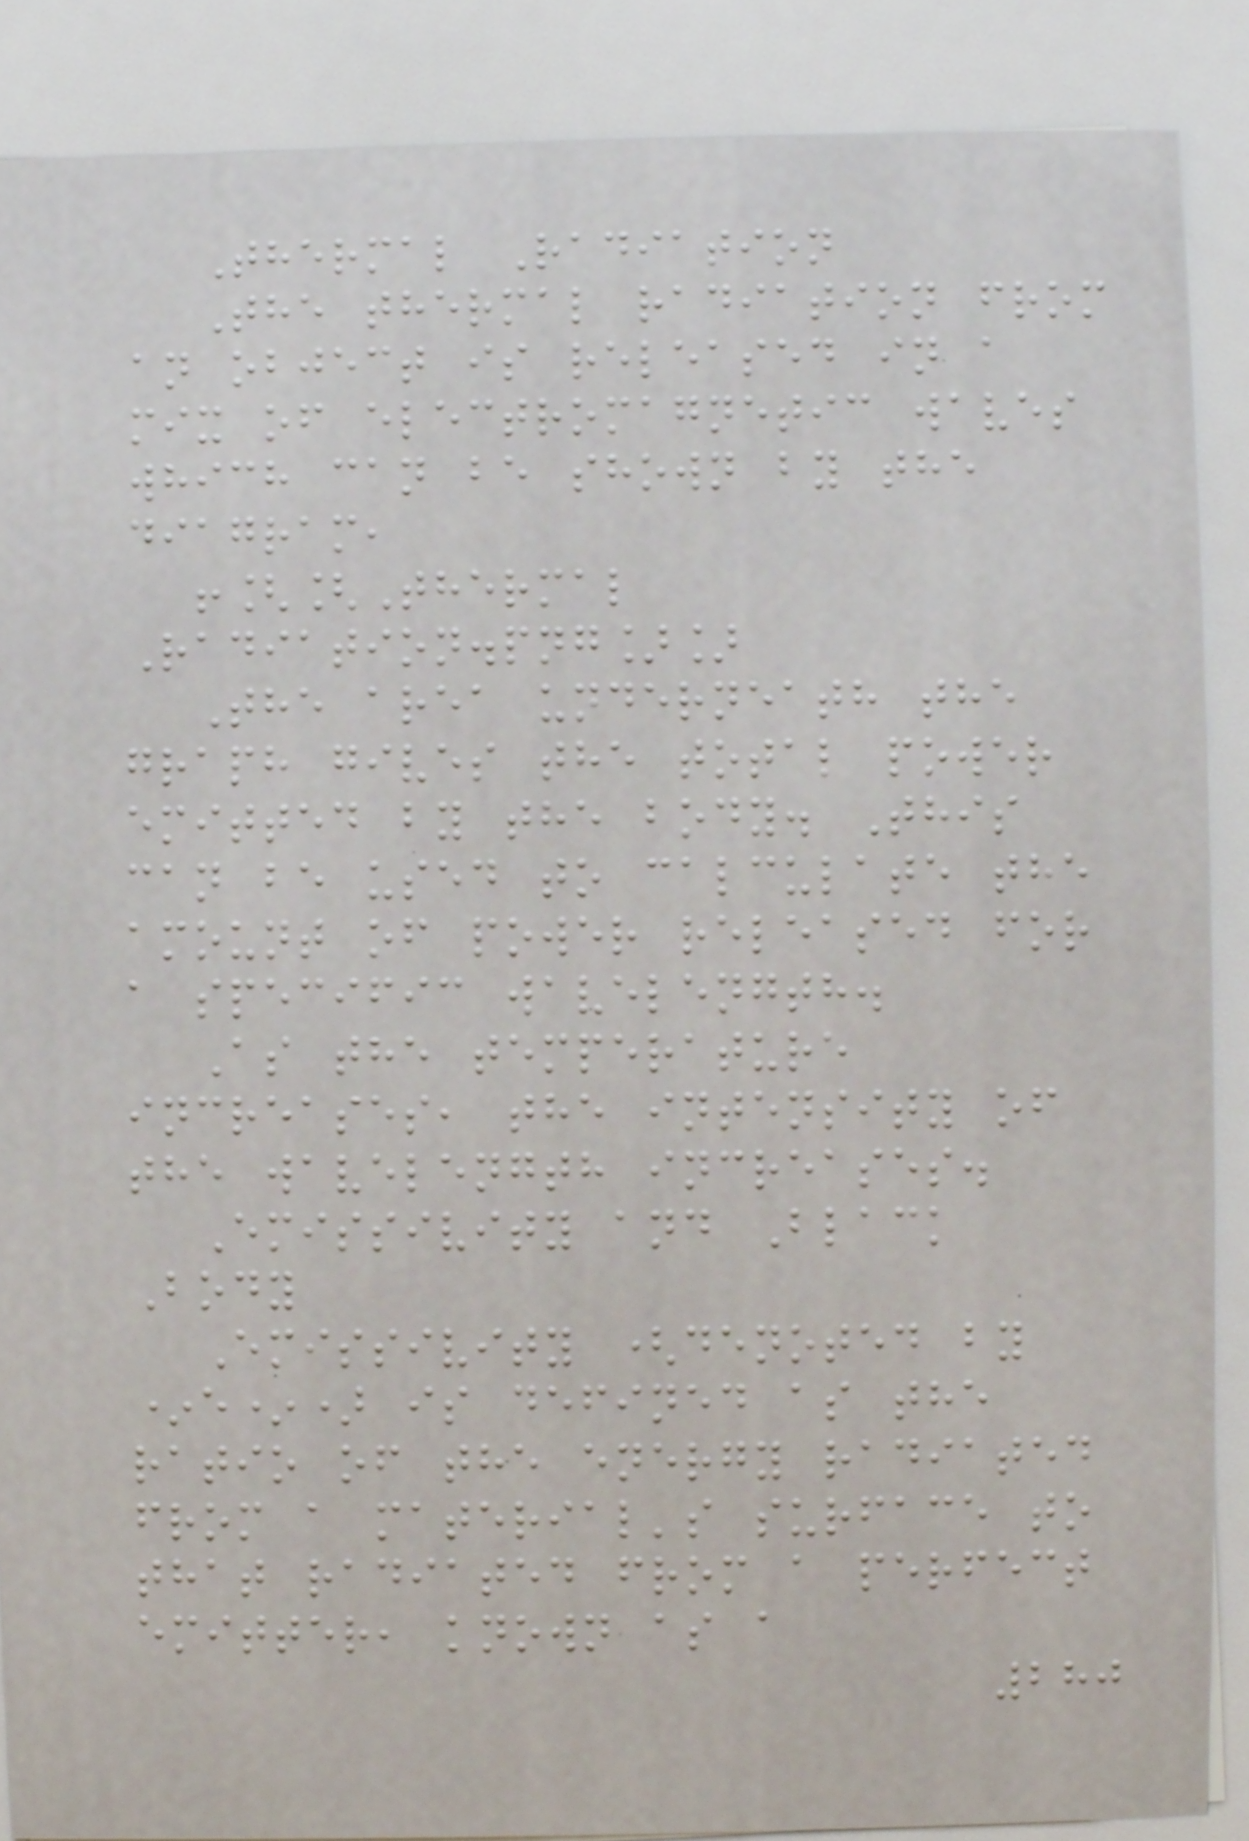Thermal Radiation
The thermal radiation from
an object is released in a
mix of electromagnetic waves
which can be shown by the
diagram,
![[Thermal
Radiation.png]]
The area underneath the
graph gives the total power
emitted by the body. This
can be used to calculate the
amount of power released for
a specific wavelength.
As the temperature
increases, the intensity of
the wavelength increases.
Emissivity and Black
Body
Emissivity (denoted by
*e*) is defined as the
ratio of the energy radiated
from a material's surface to
that radiated from a perfect
emitter, known as a
280
